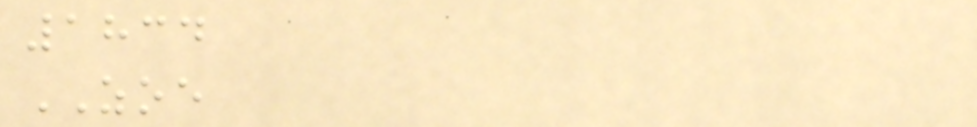1834
ZOE
